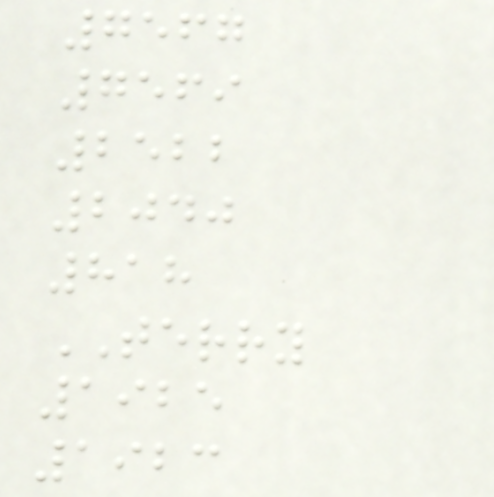7567
7569
2522
2040
818
TERRY
1925
1923
